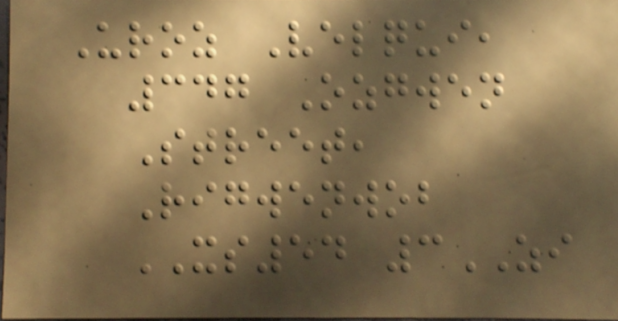Uroz Velqui,
347 Ozgwen
Street,
Rigwenwob
XS54 3ZI
